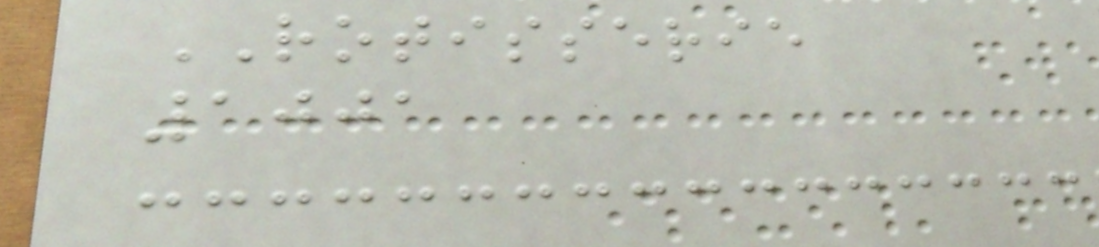ROTISSERIE
1001
